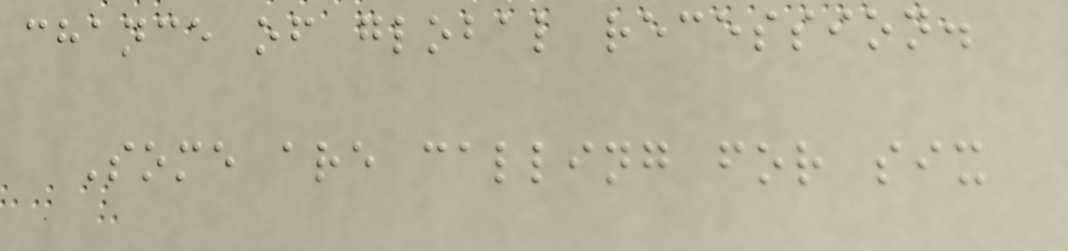chance of global recession.
Some are calling for six
